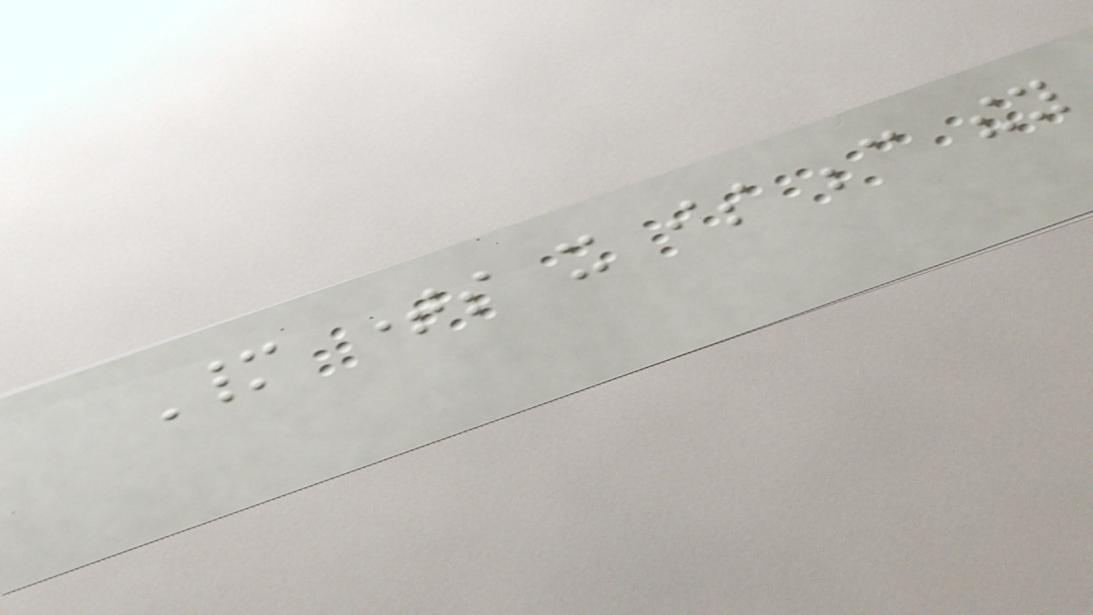Many times it is because they
